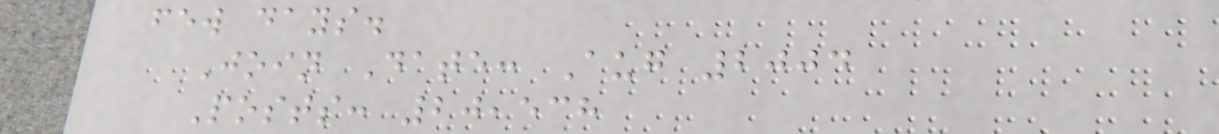few days.
Join Date: Aug 2004
Posts: 20,538
